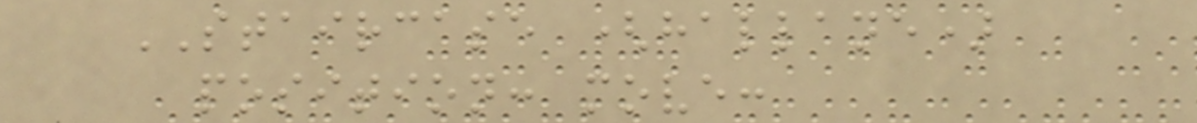STAIRCASE (hallane)
position: move:
